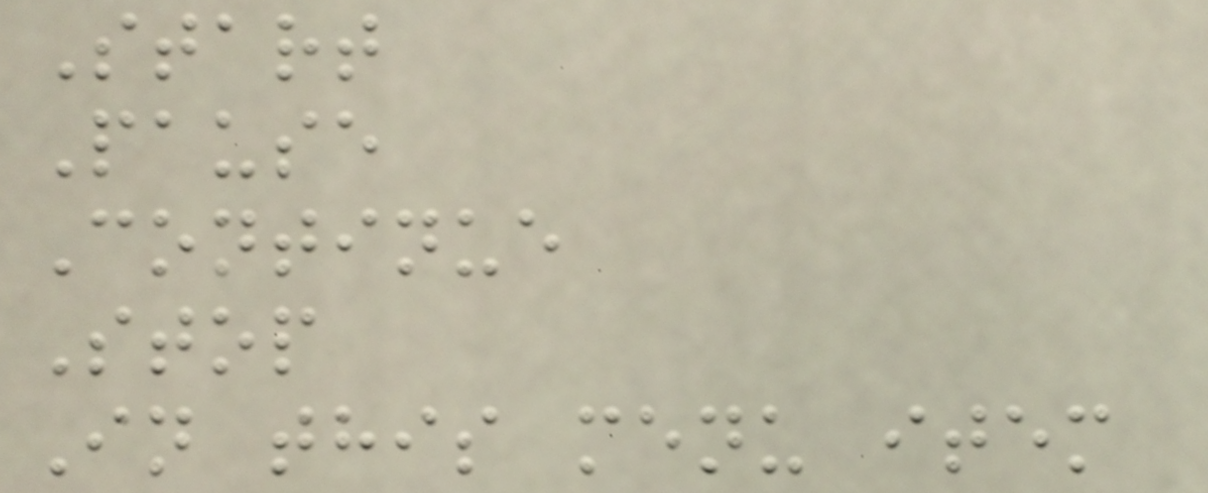Start
Pause
Continue
Stop
In this menu item
